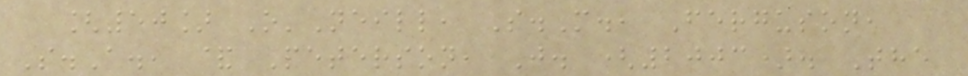[50] O'Neill, S.M., Ferguson,
S.A., & Peterson, J. (2003). The
